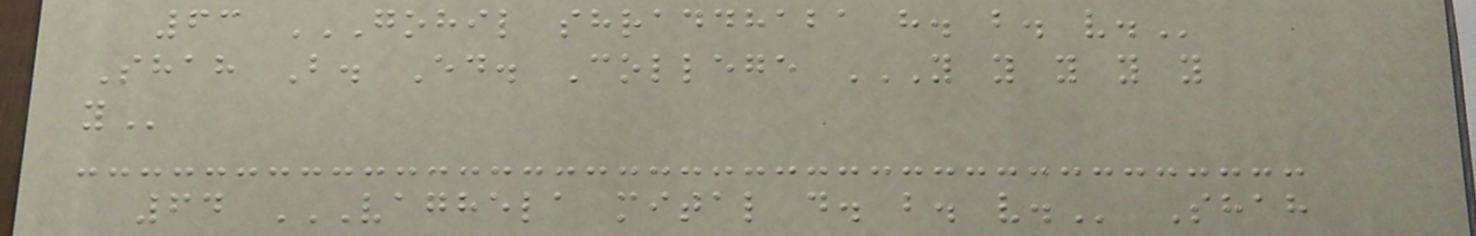63 GOHIL SHRADDHABA H. B. V.
Shah B. Ed. College Y Y Y Y Y
Y
64 VAGHELA MITAL D. B. V. Shah
